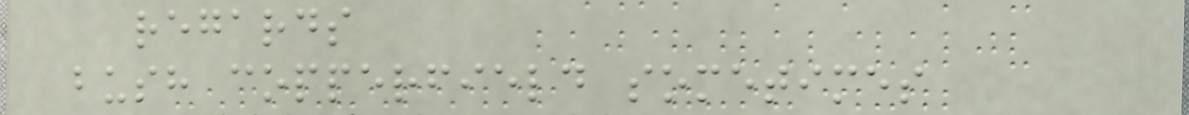regards
bush copperfield sometimes
